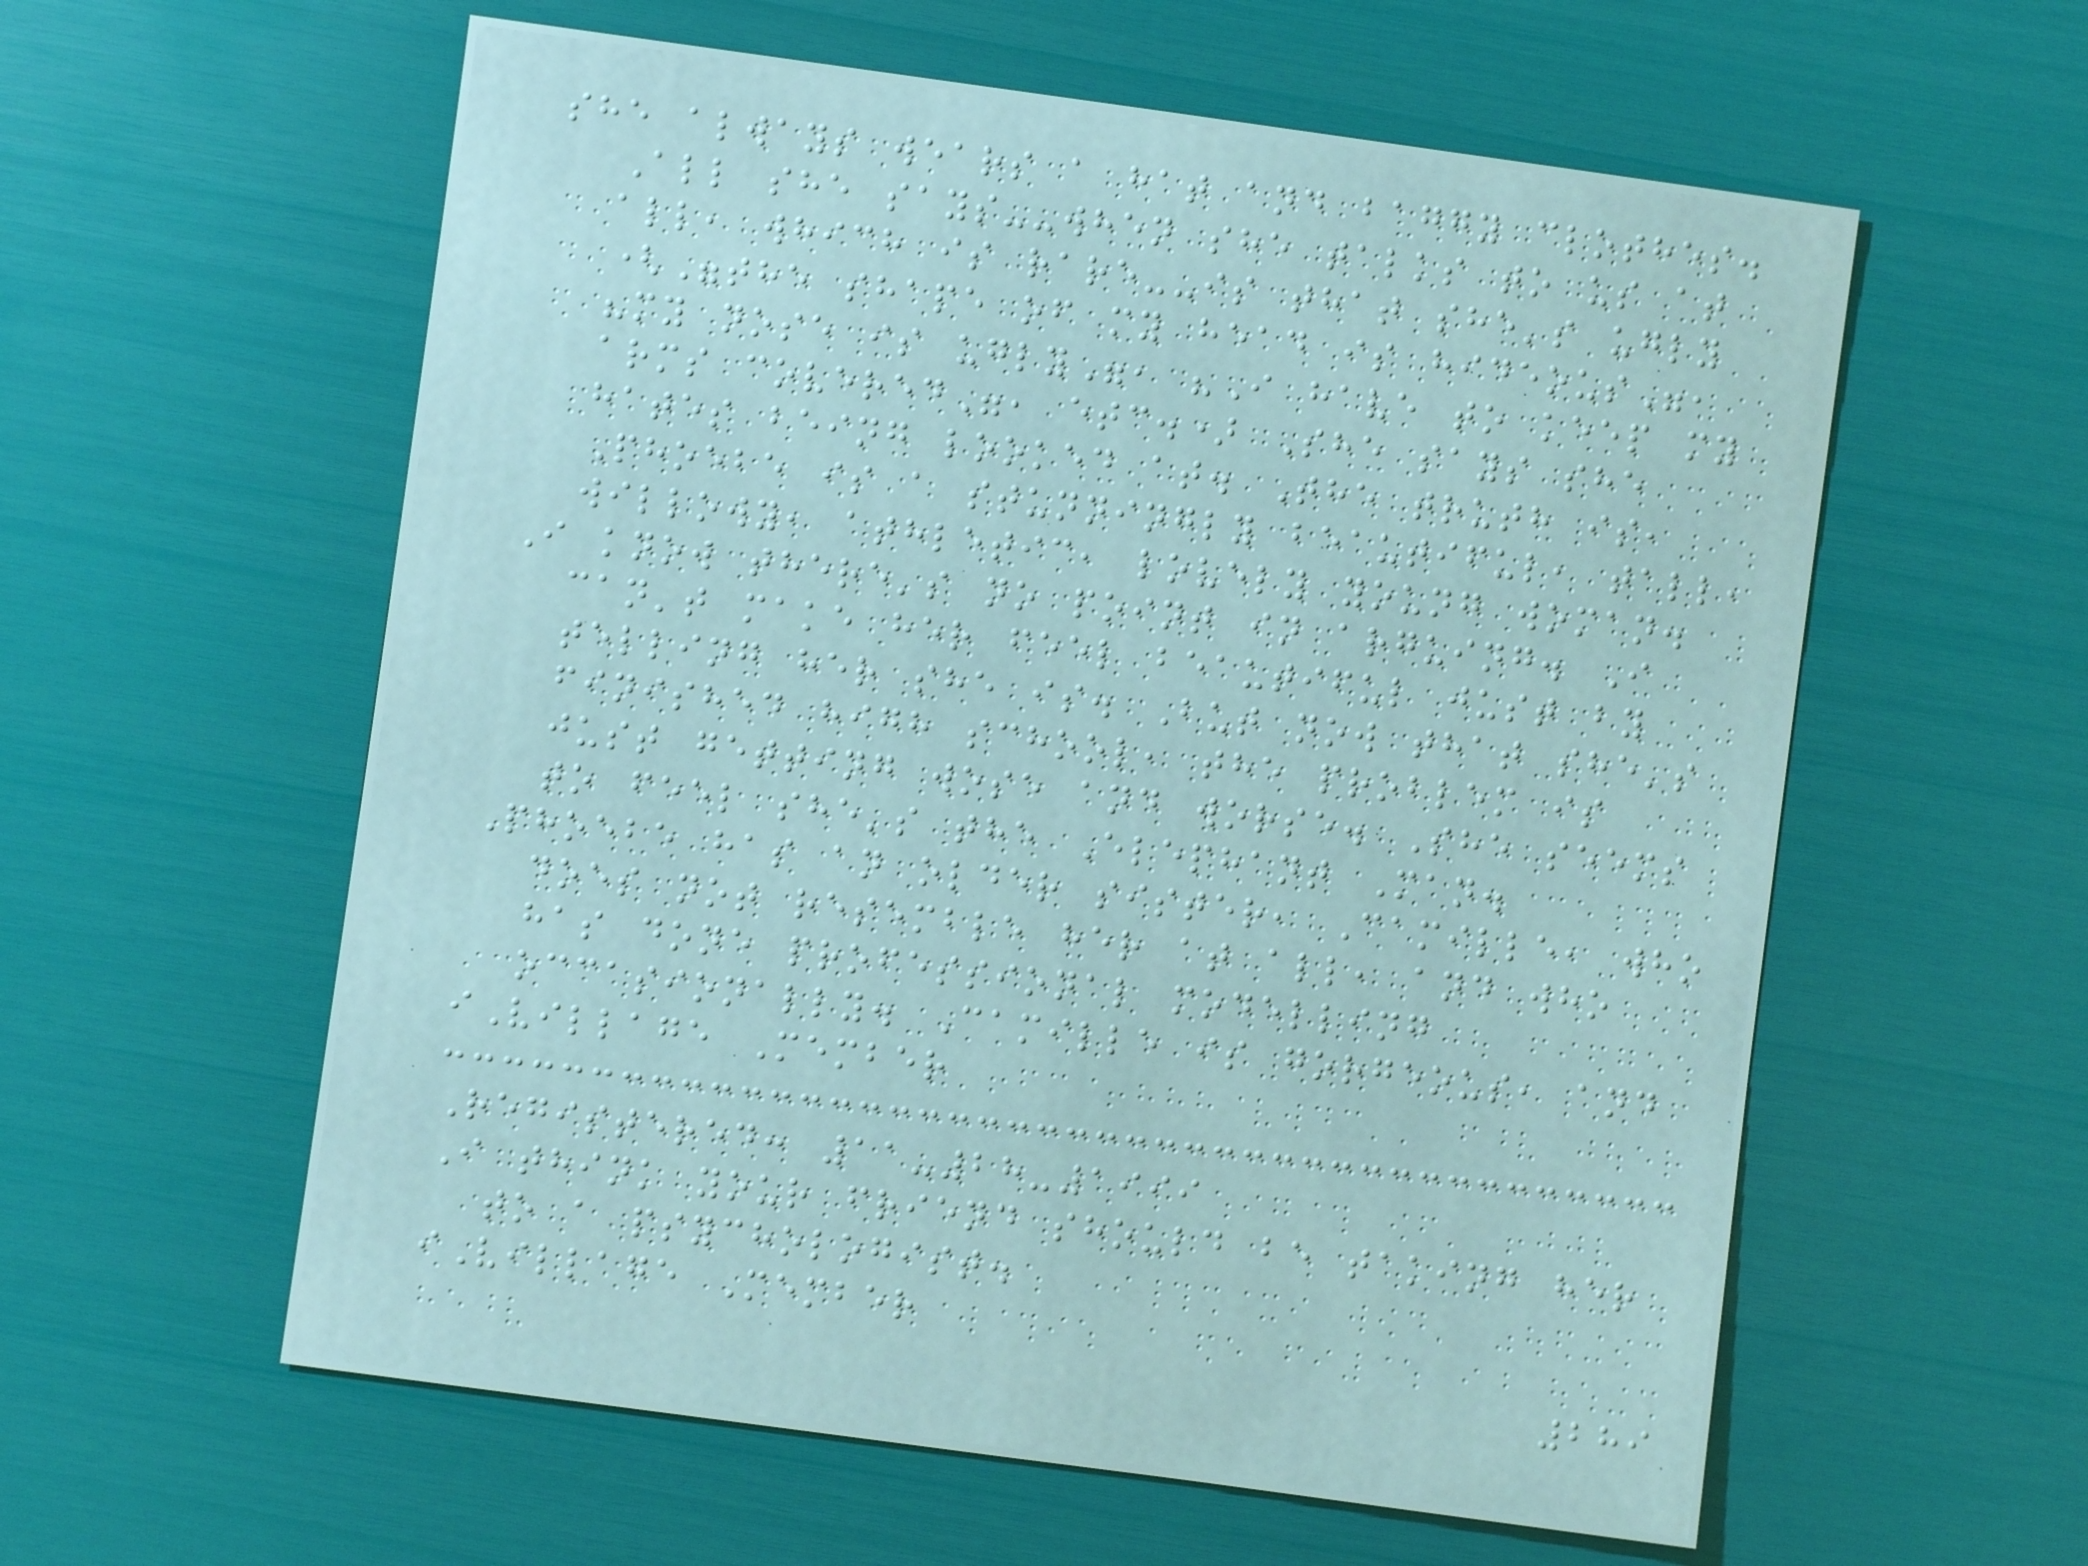she always wears a hat and baggy clothes.
All she says--when she talks to us at
all, which is rare--is that she's ugly
("the shape of my head is hideous",
"my nose is ugly", "I have to keep my
arms covered", etc.) She says she
hates being looked at. The truth is,
Phoebe is a stunningly beautiful, tall,
willowy, athletic, lovely young woman.
I know there's no point in arguing. I
can't make her feel beautiful just by
telling her she is. But now that she's
finished high school, the problem is
just getting wose and worse. She seems
to feel she's the Elephant Man.
Phoebe has an older sister, Camille, who
does not resemble her at all, and who
has done professional modelling
occasionally. Camille is gorgeous, and
iVillage Member
Registered: 11-28-1999
I think your friend should be taking her
to a psychologist.
iVillage Member
289
